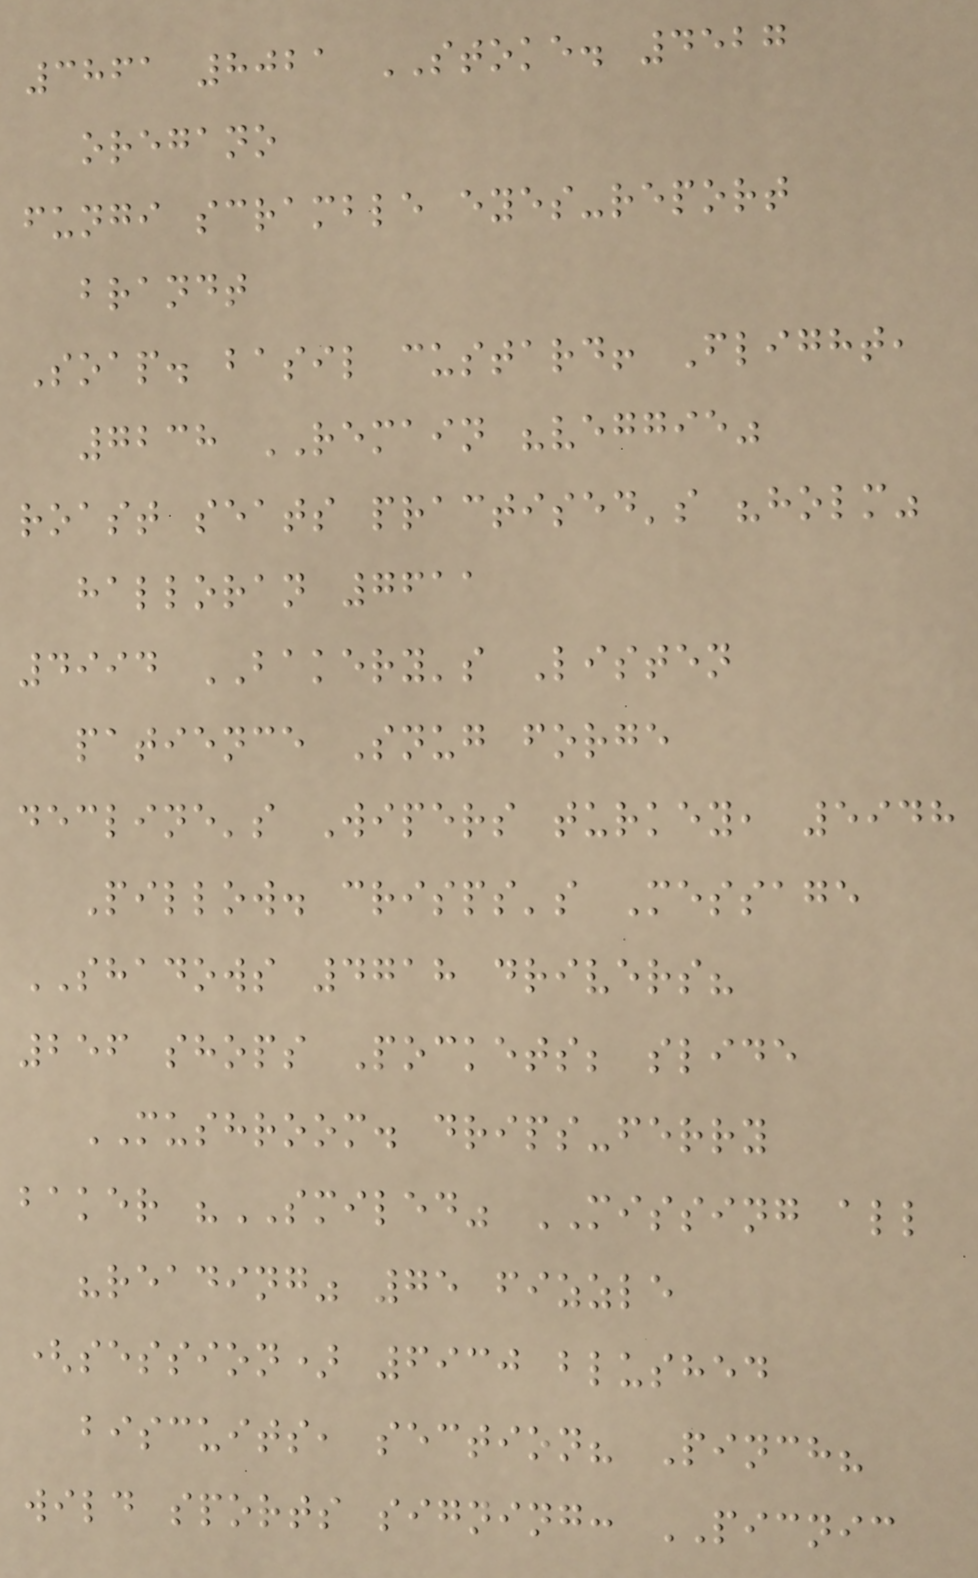3861 8021 STOKE. 4527
oregano
fungi scramble eyes-report
brandt
Soap. basil custard! Flight,
7238 REMAIN "veggie"
roast seats practised's "holm"
halloran 7611
4994 BAKERY's Listen
patience Snug forge
decline's Wipers turkey, 5948
Pillow. crisps's Message
SHADOWS 4718 drivers?
256 shops Pockets; slide
MUSHROOM. drips-ferry
baker "SMILED" MISSING all
"reading" 75 fizzle
(session) 6930 blushed
biscuits, section? Pinch?
wild sports signing: PICNIC
